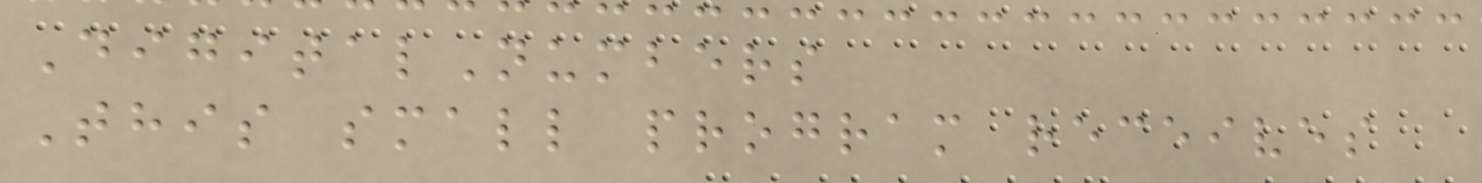DigitalNumbers
This small program receives
